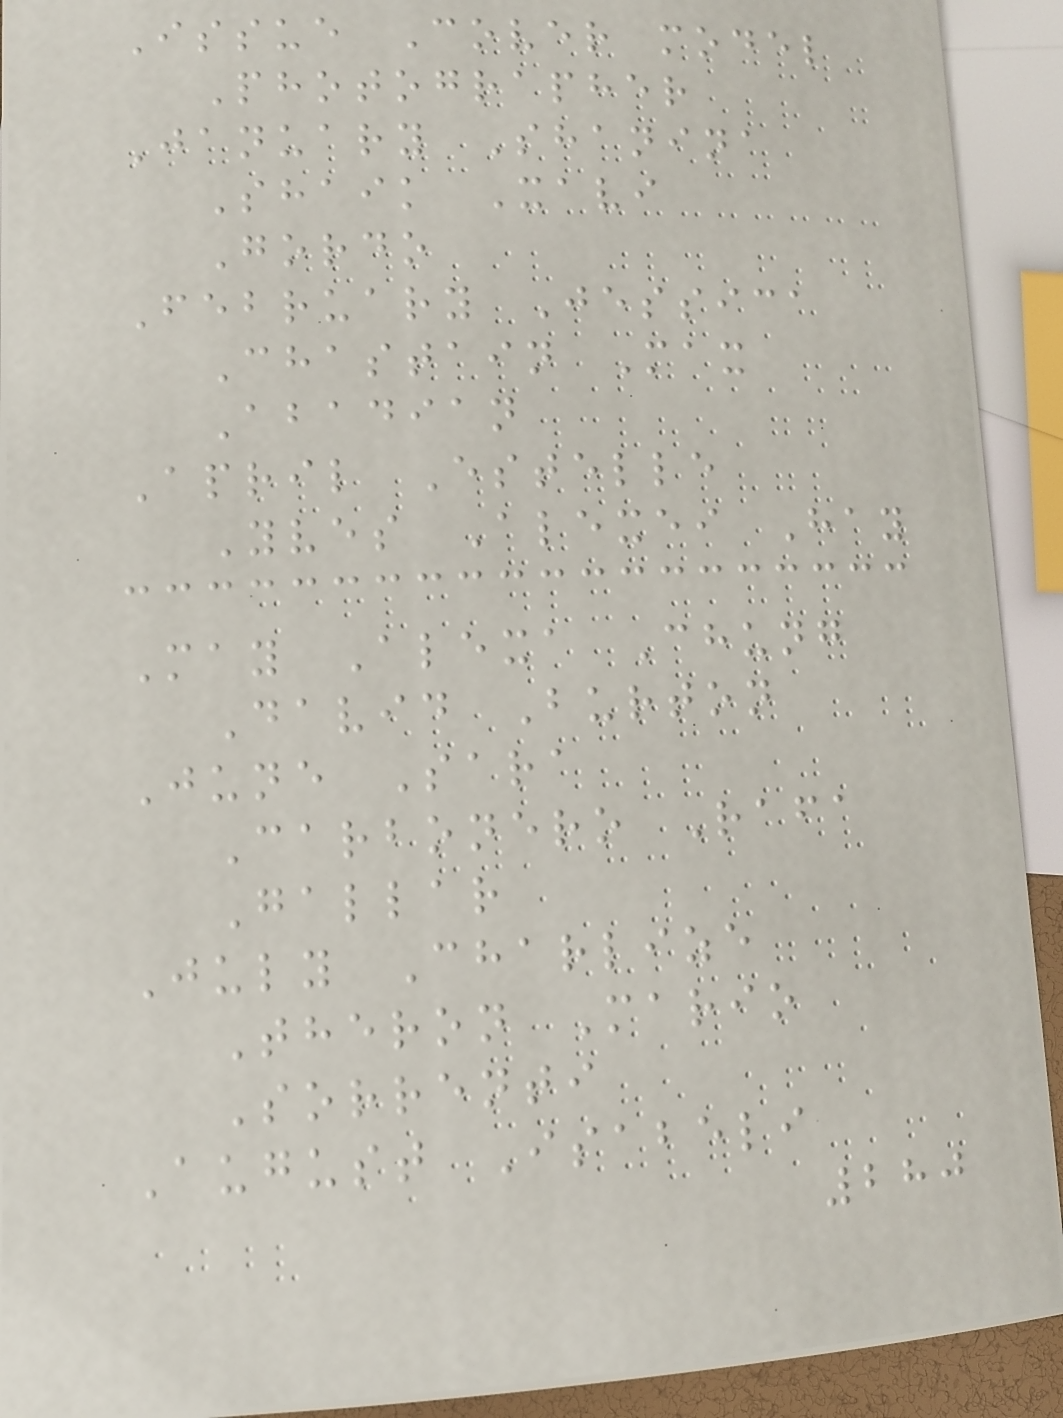Issue Cover model
Photographer
January Shanina
Shaik Xavi
Gordo
February Jessica
Chastain Max
Abadian
April Estelle
Yves Alexei Hay
May Alexa Chung
David Burton
June Sara
Carbonero Rafa
Gallar
July Charlize
Theron Mario
Sorrenti
August Isabeli
280
